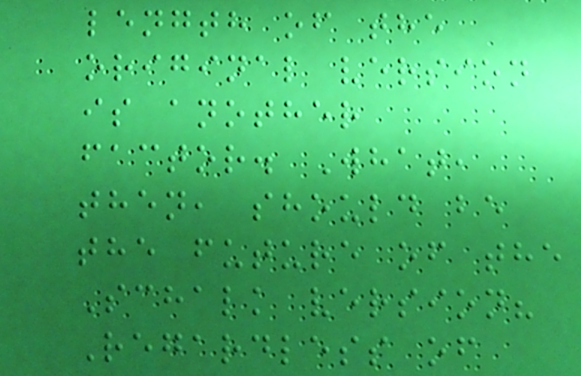length of the
original version
is another
factor. What,
then, should be
the future of the
Schalk version?
Regardless of
